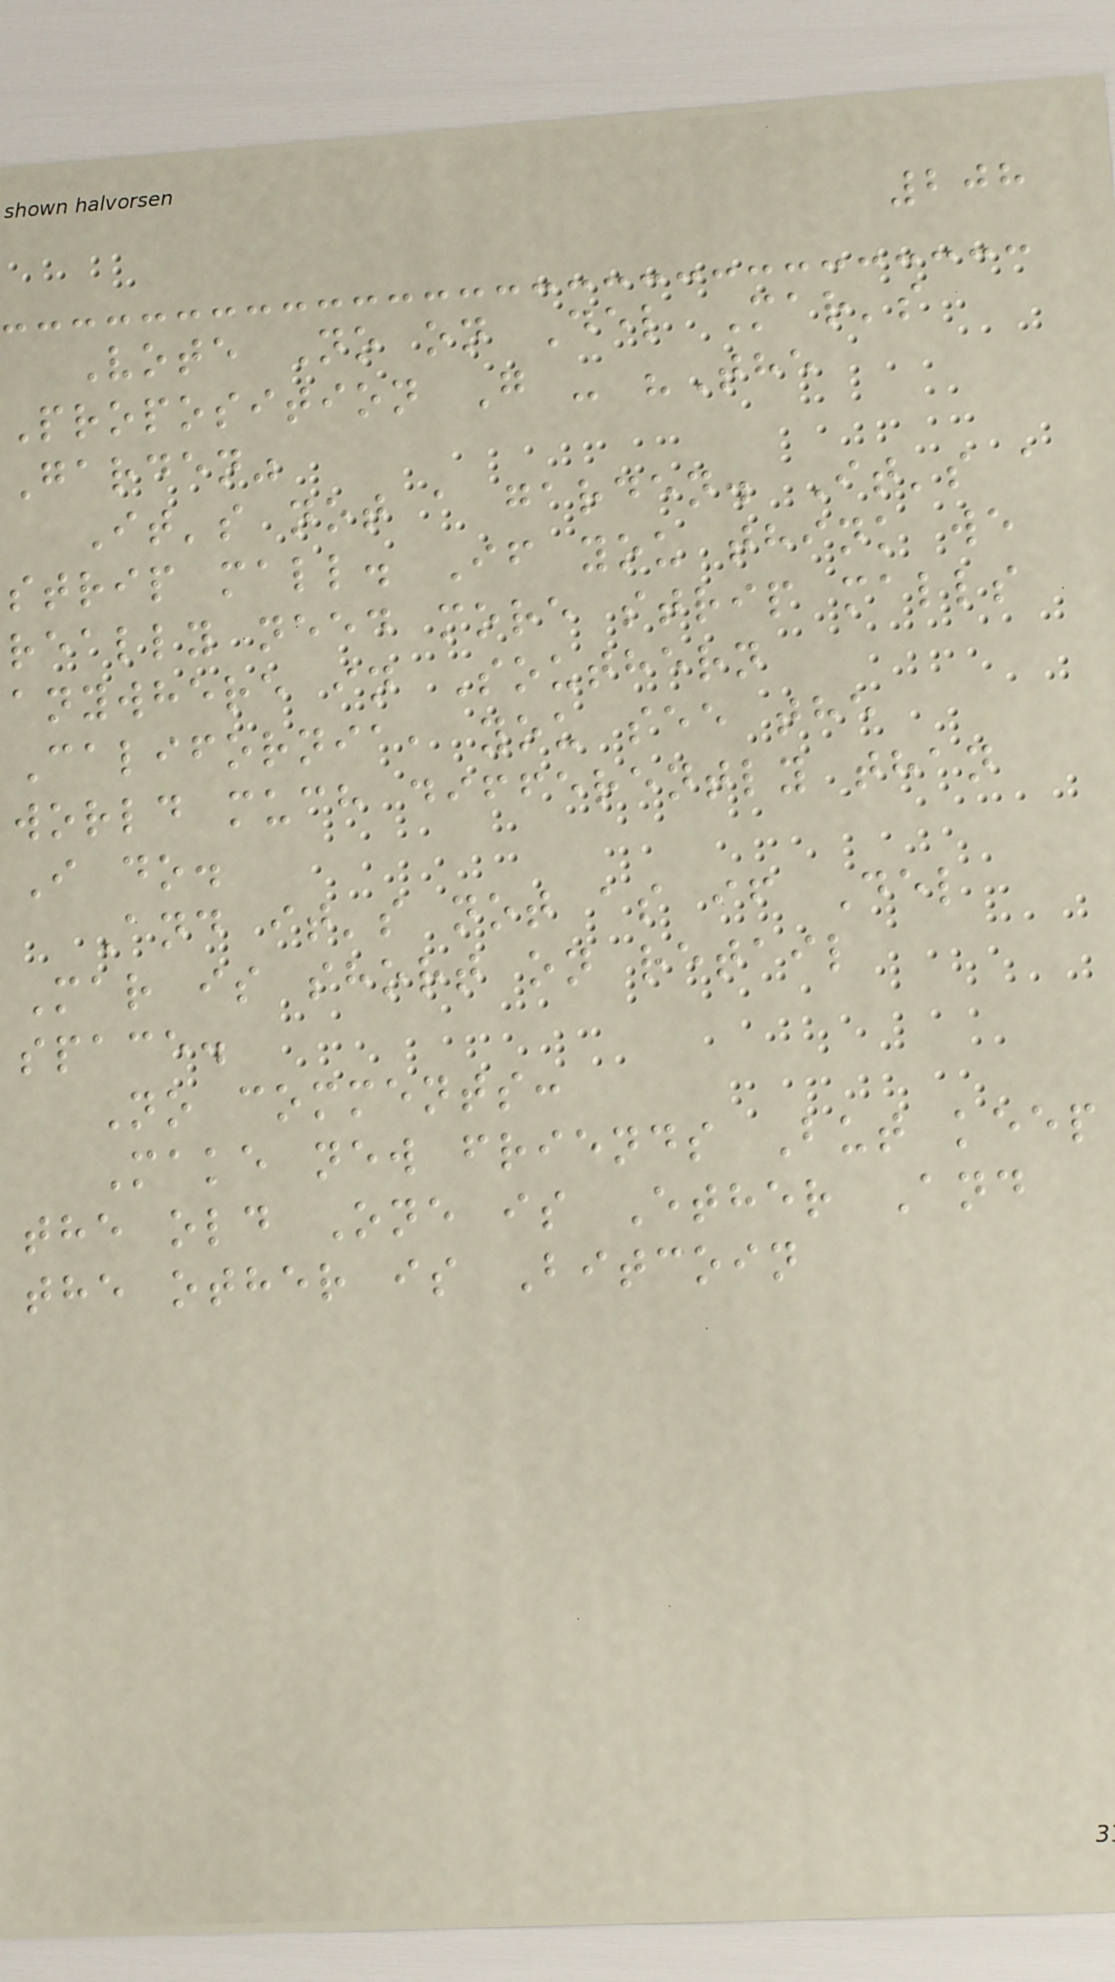208
Vote No on Del Mar's
Proposition G - "The
Garden"
It's not a garden. It's a
strip mall. If you think we
really need more strip malls
anywhere in Southern
California, you see the
world much differently than
I do.
And it's not as if Del
Mar is short on retail
space.
No comments:
Make new friends But keep
the old One is Ether And
the other is Bitcoin
